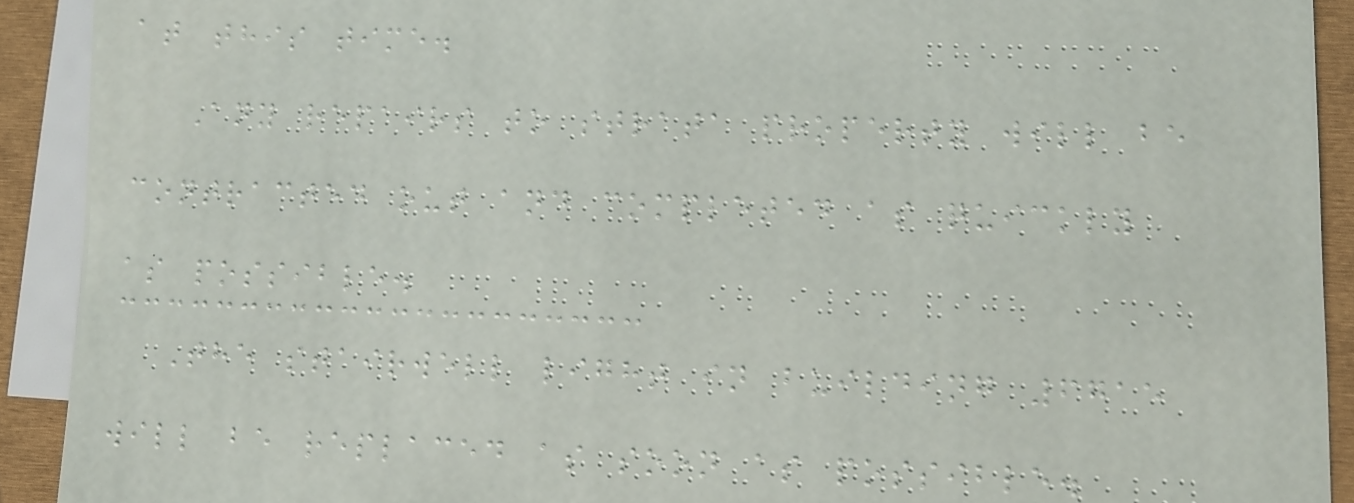at this time.
Any repairs to strata property will be
contracted out and completed as quickly
as possible.
The stairwell light in building 6715
will be replaced as soon as possible.
